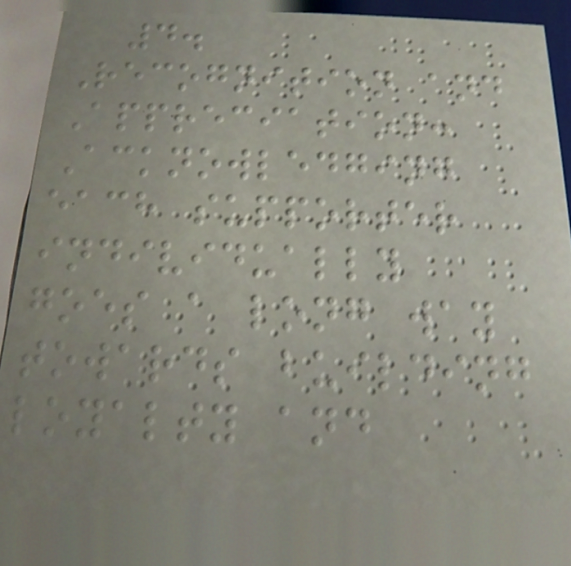4.
Recognition and
Appreciation:
Acknowledging
each supporter
individually
goes a long way
towards building
loyalty and
